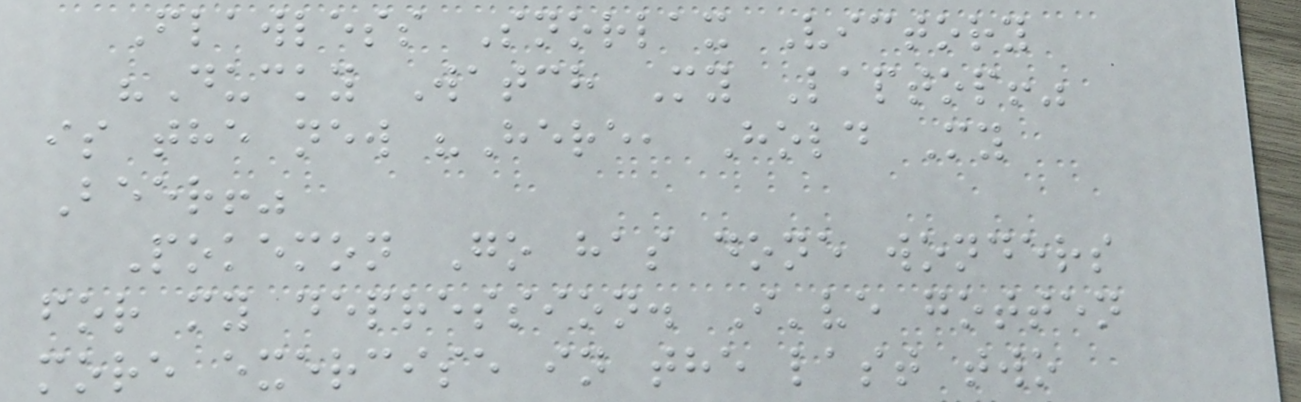Flawless Snorlax Victory
"Ducky Watch My Laptop!"
is the new "Here, Hold My
Beer!"
Pokemon Go has done wonders
for my depression. I've gotten
more exercise in the last two
